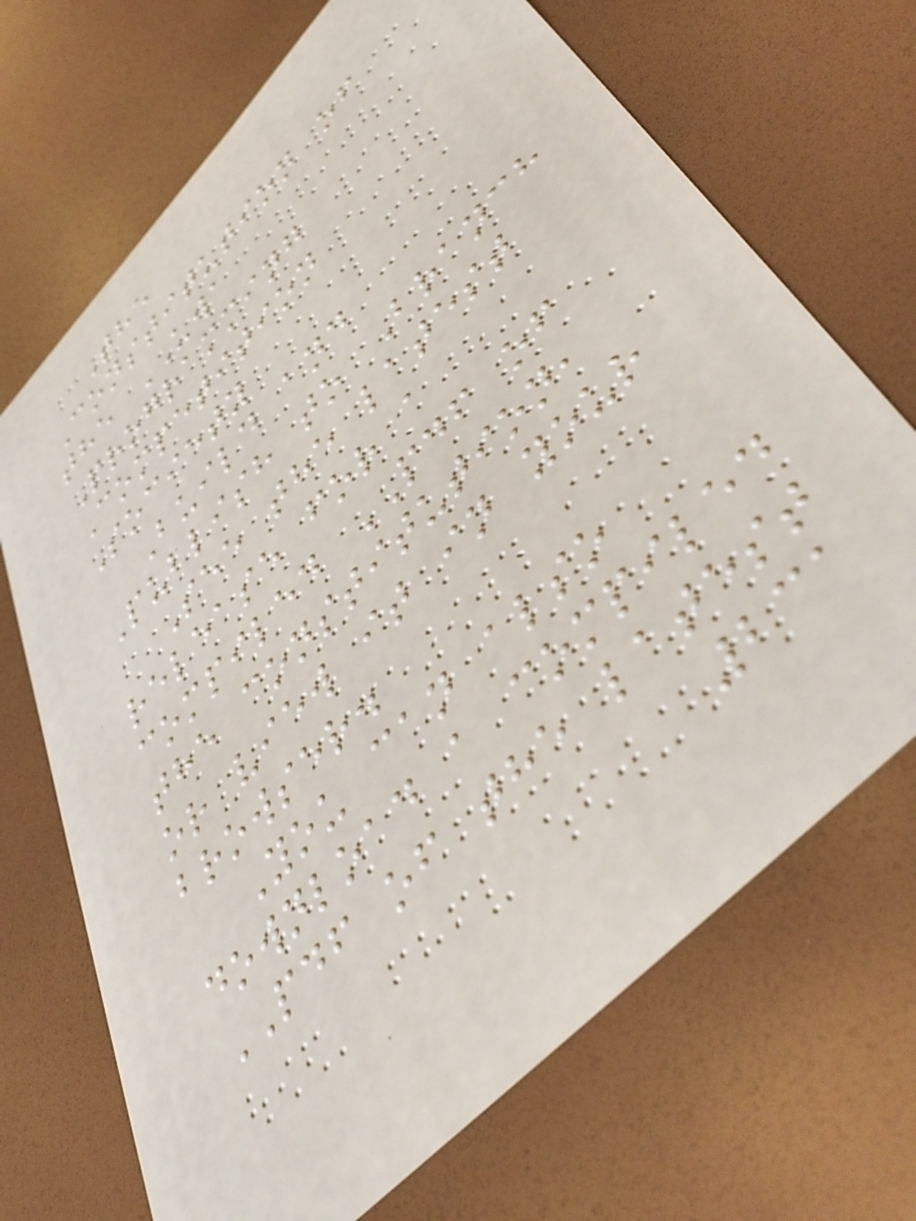The
Constitution of
the UWA
Programming
Competition
Society
Build and
Publish to Branch
See the latest
release for a
compiled PDF of
the constitution,
or view it in your
browser.
You can also
download a compiled
PDF of the latest
231
